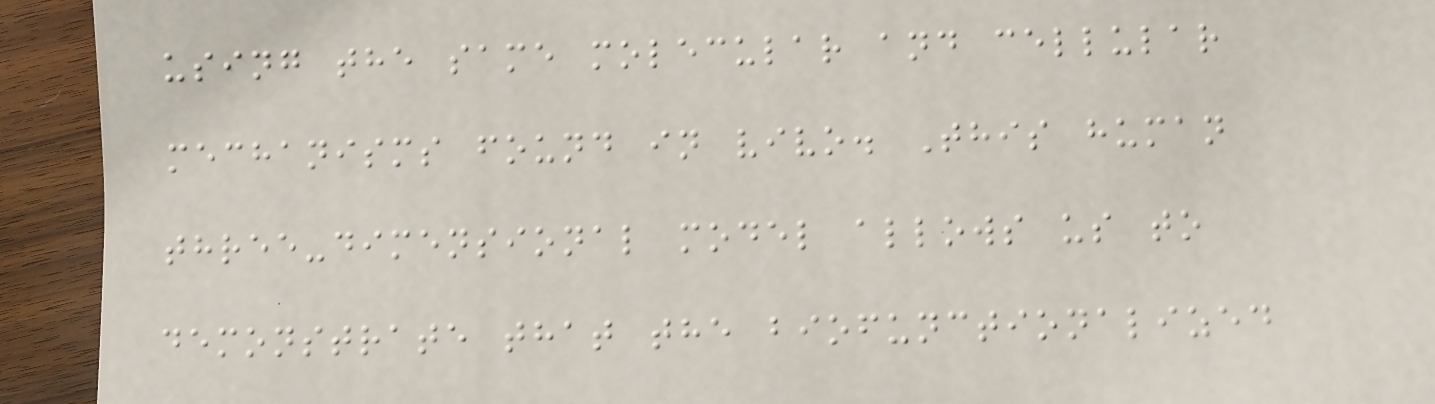using the same molecular and cellular
mechanisms found in vivo. This human
three-dimensional model allows us to
demonstrate that the biofunctionalized
